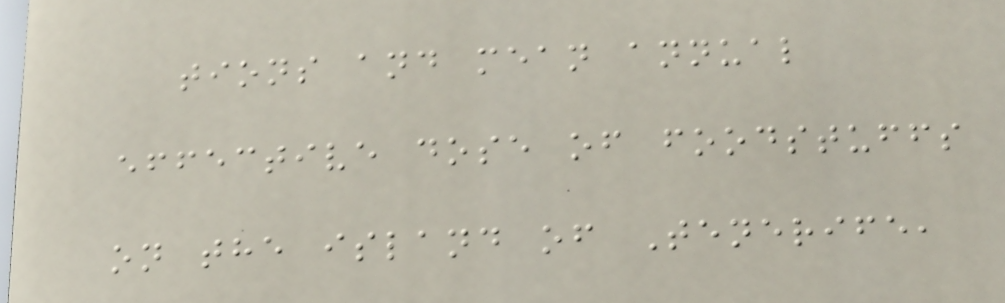tions and mean annual
effective dose of foodstuffs
on the island of Tenerife,
